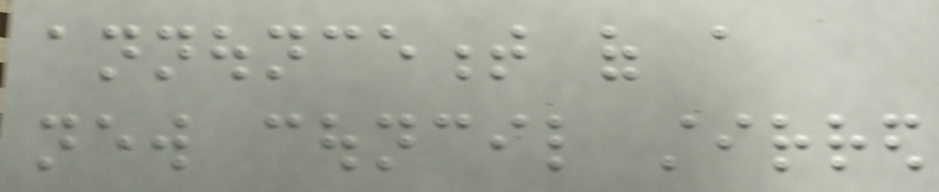announcement of a
new council stirred
